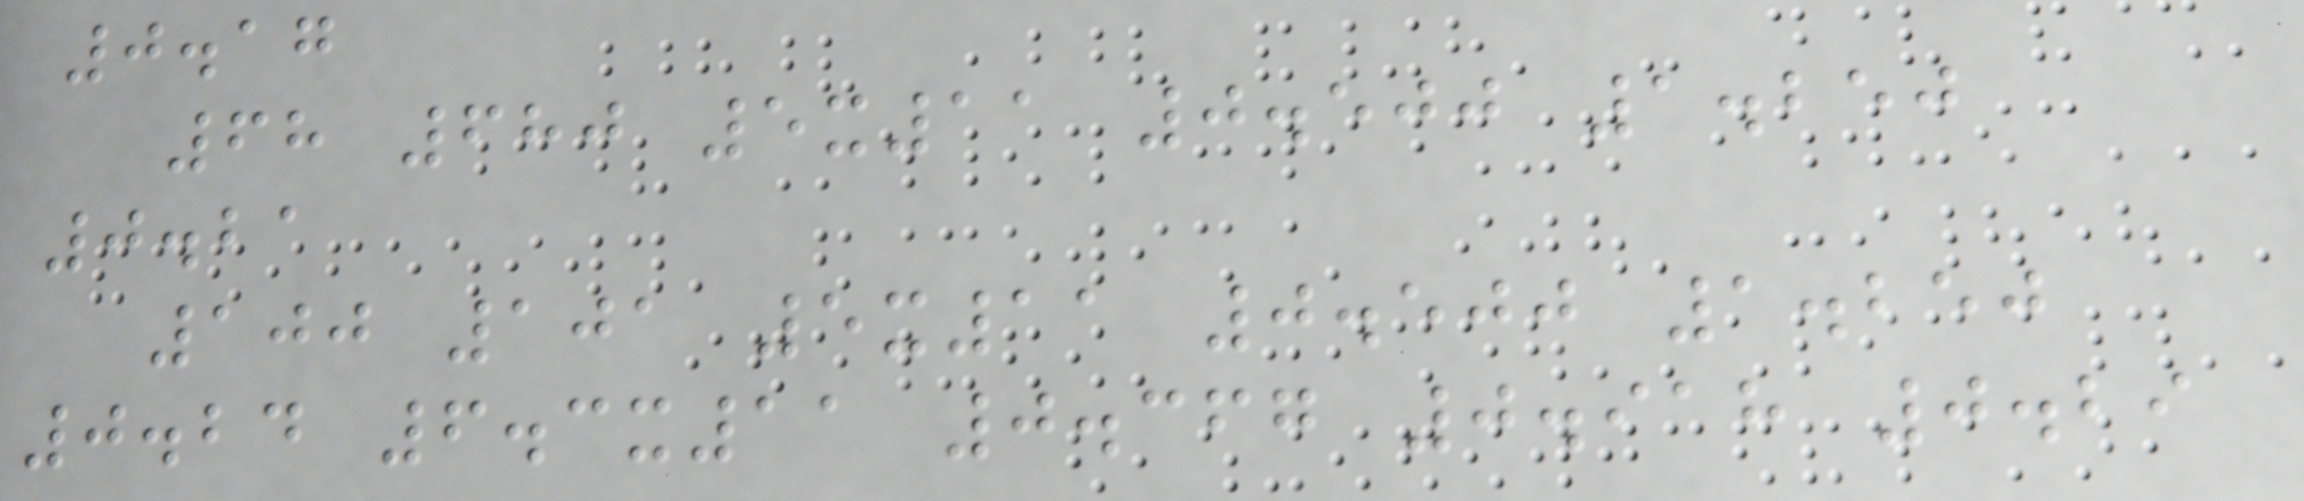0.17
68 680 5x11 0.500 1.250
0.21
100 101 5x11 0.500 1.250
0.24 6.3x11 0.367 0.918 0.29
